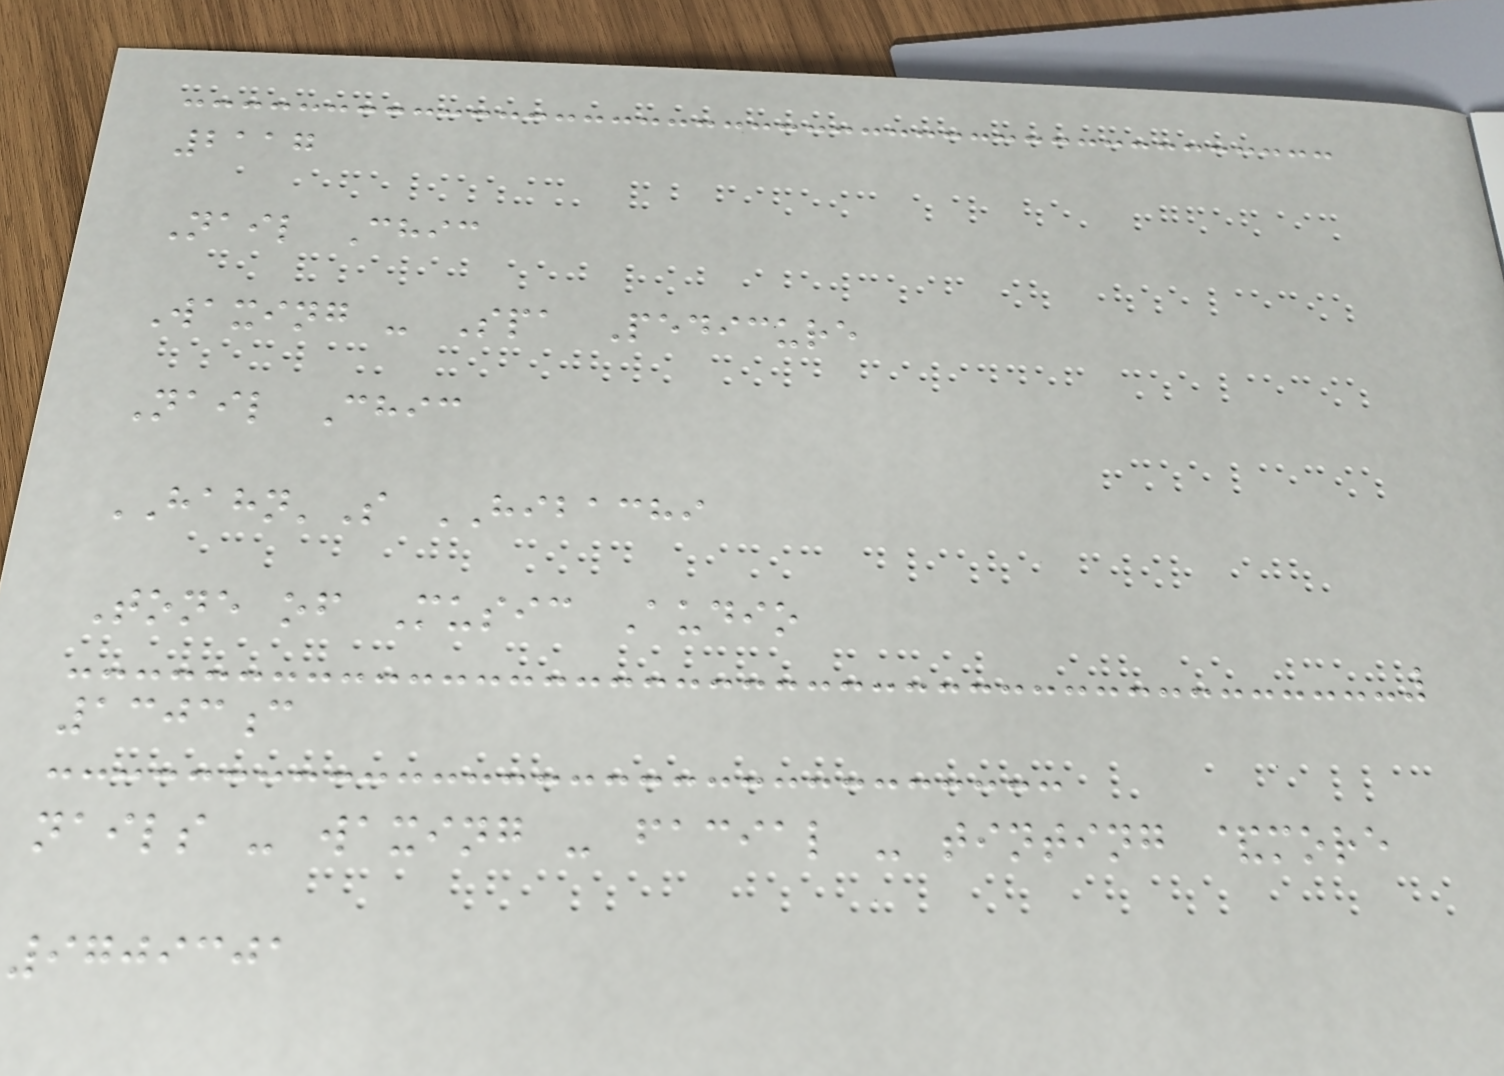2117
Nail Chic
Waxing - Spa Pedicure
Nail Chic
HAHN'S HIBACHI
Tone of Music Audio
1303c
nails - waxing - facial - tinting &more
9709301
